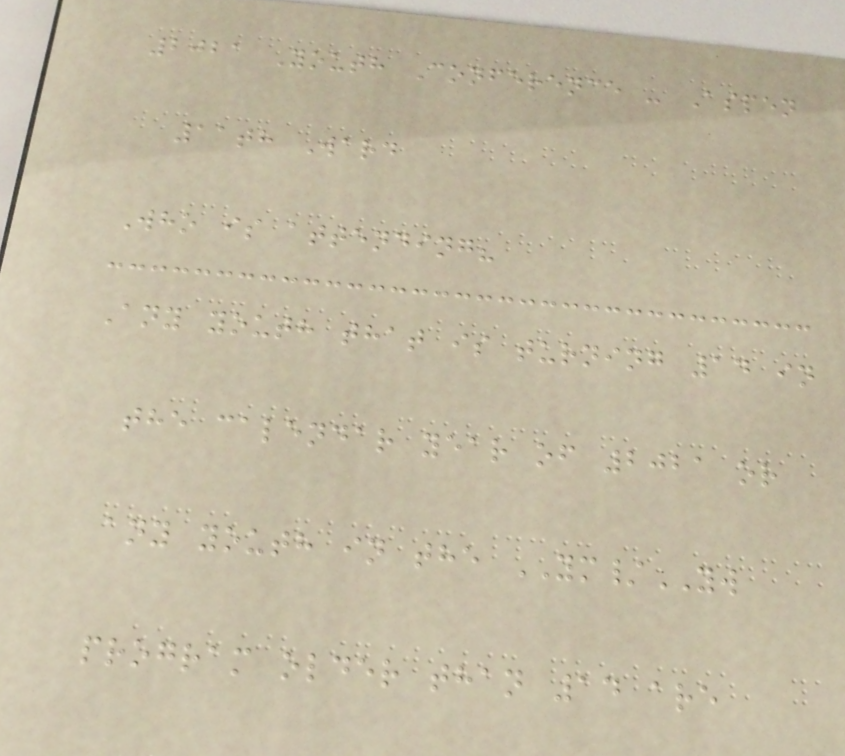2021 Youth Conference - Aspen
11th Ward
Who is attending?
Any youth that is turning 14 in
the calendar year of 2021 or
any youth in the YM/YW
program older than 14 are
